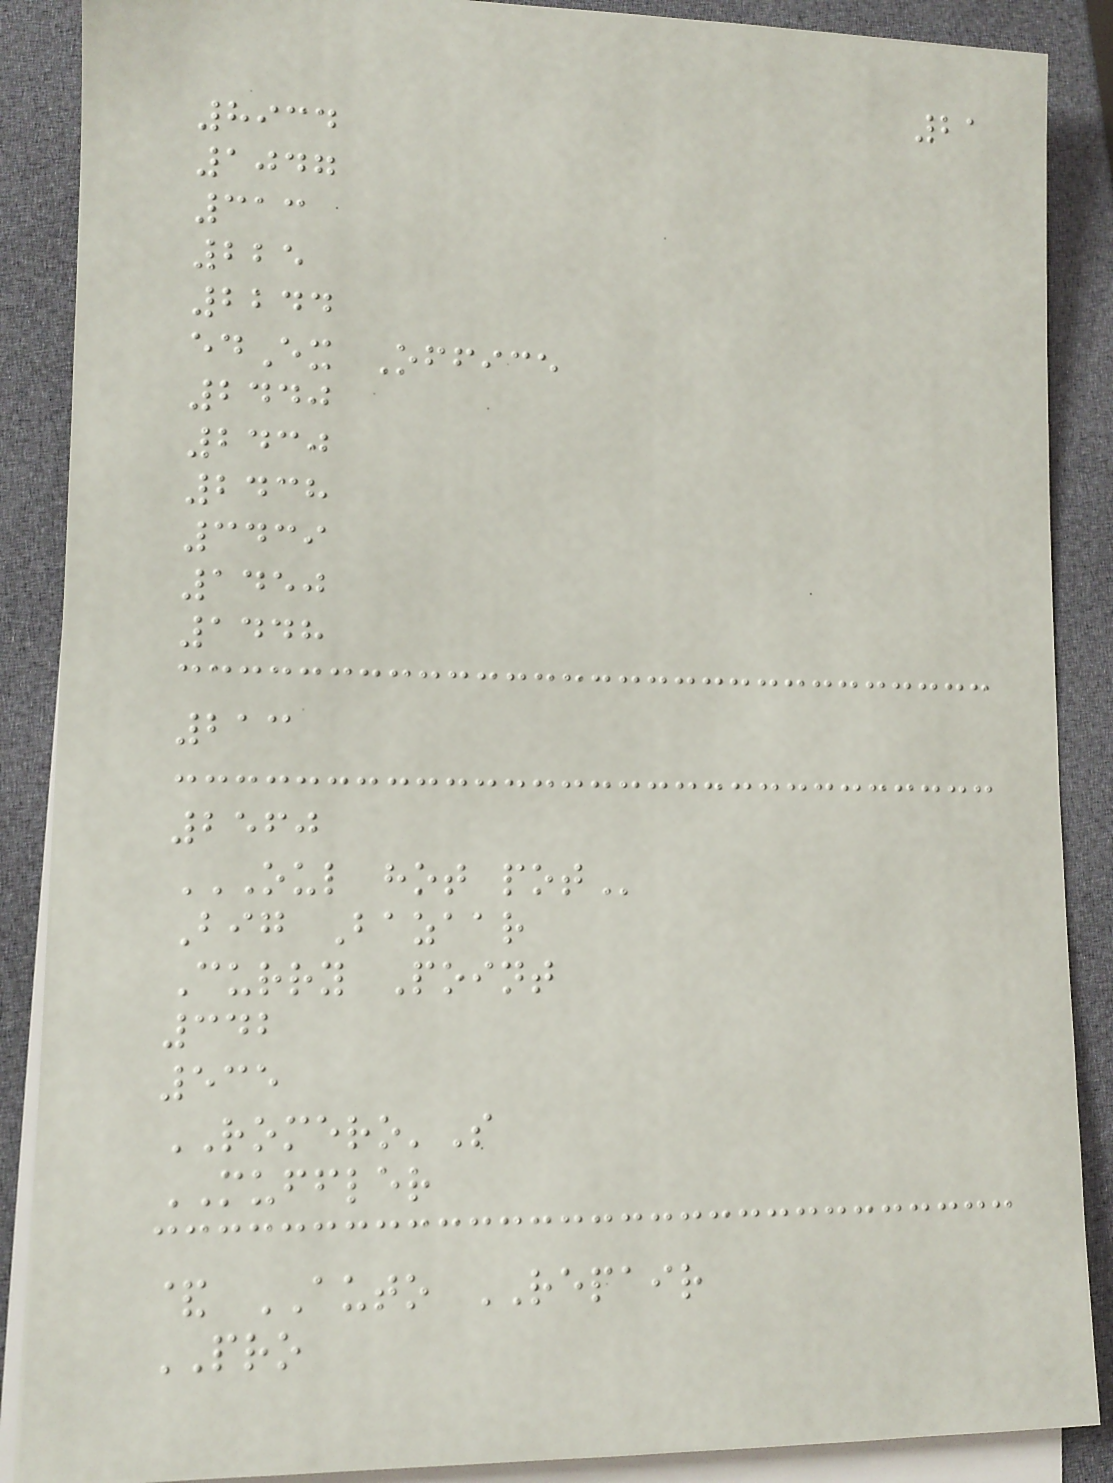21
8934
1047
313
225
2244
edEx Office
2440
2430
2438
3439
1450
1448
213
2560
OUL HOT POT
Big Bazaar
Curry Point
342
535
ROMERO'S
MUFFLER
& AUTO REPAIR
PRO
